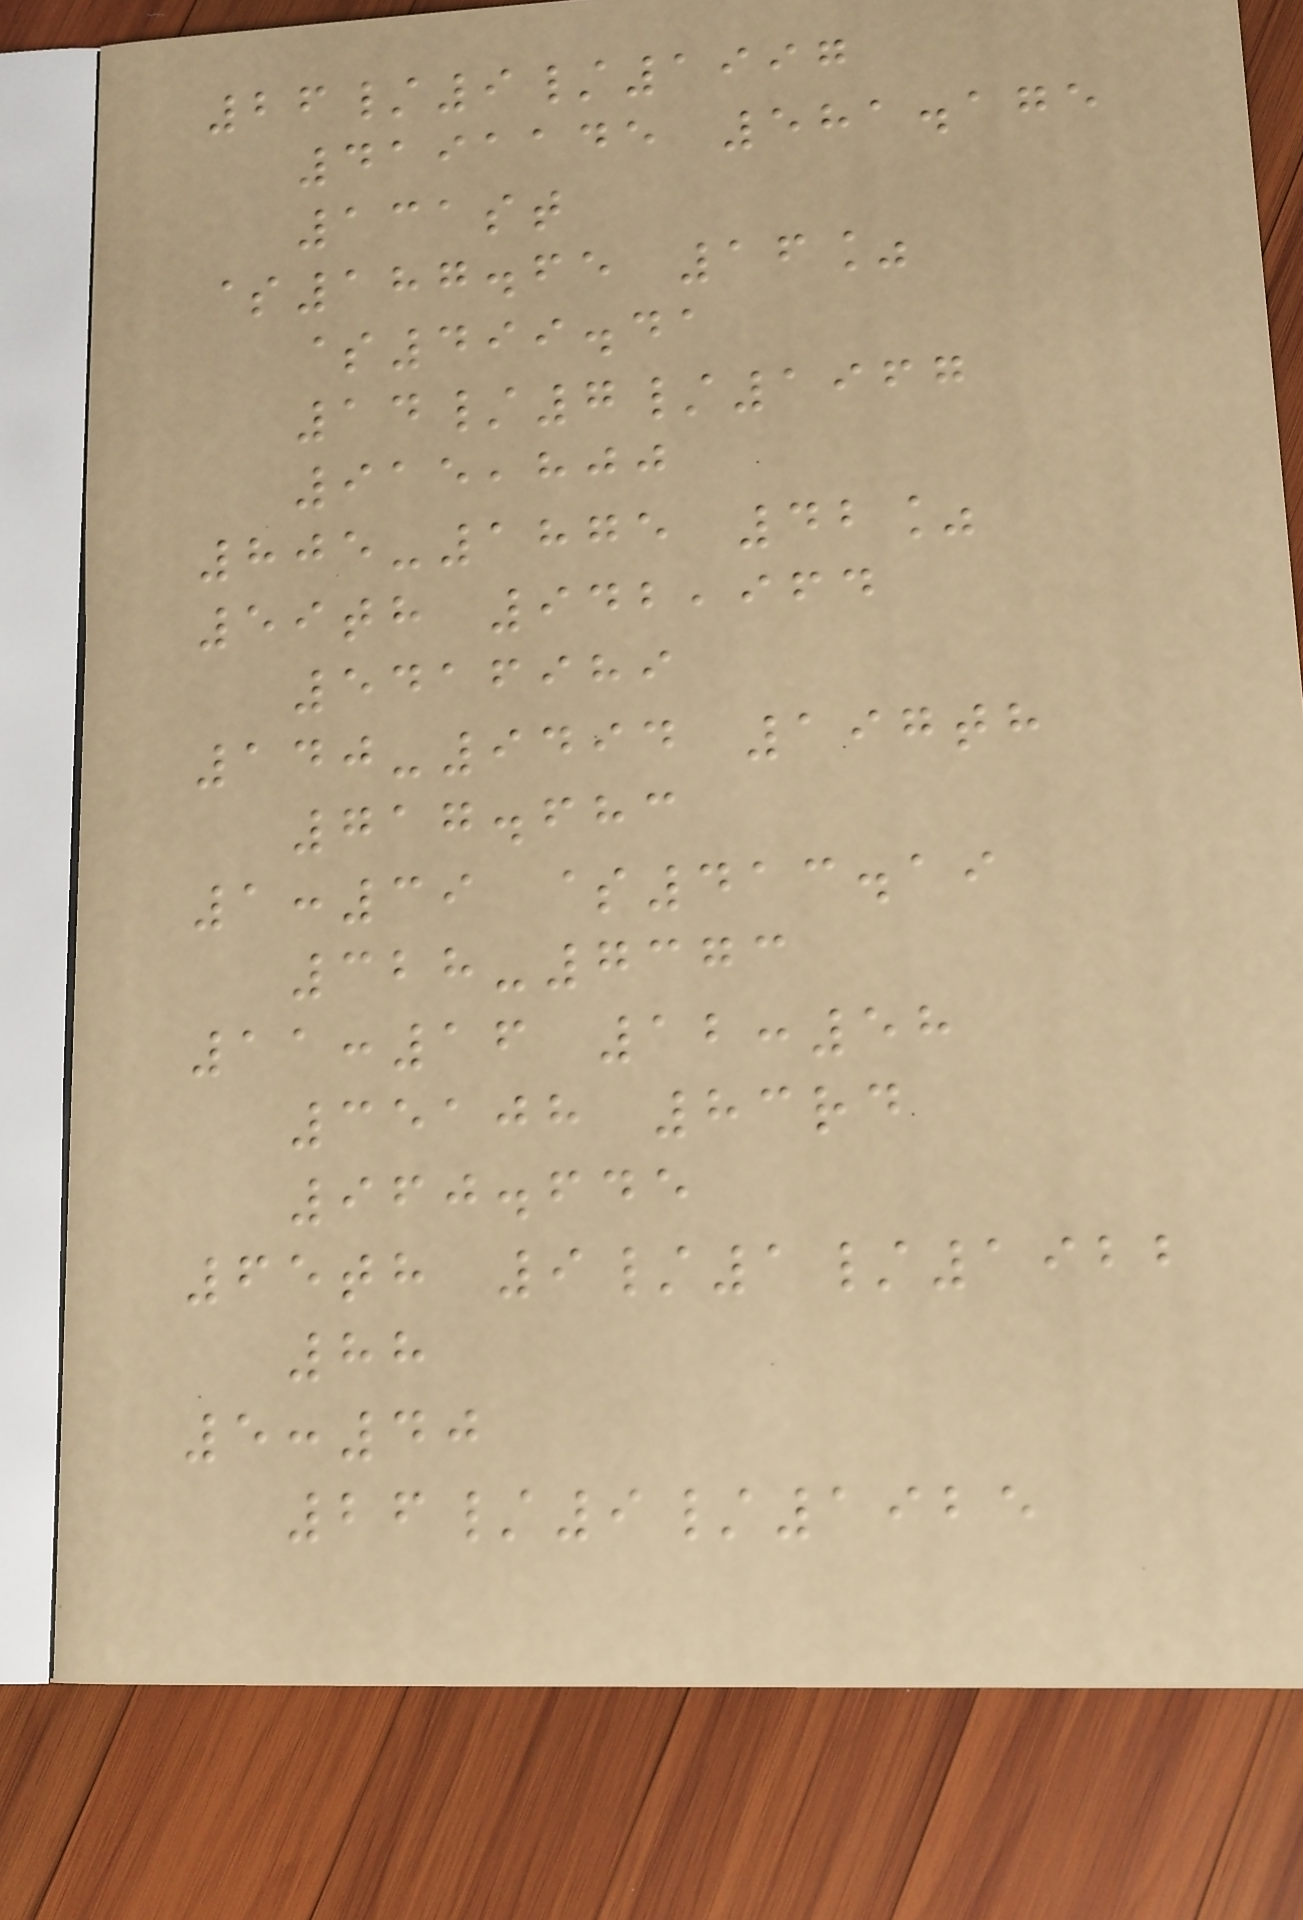26/9/1997
4191145 581.175
131st
$187.65 16%
$499.41
14/7/1967
915,800
805-1875 42%
59th 942,964
5416989
140-9494 197th
717.683
1:39 $413.19
328-7373
11:16 12:58
35108 83rd
960.645
65th 9/1/1922
88
5:40
26/9/1925
